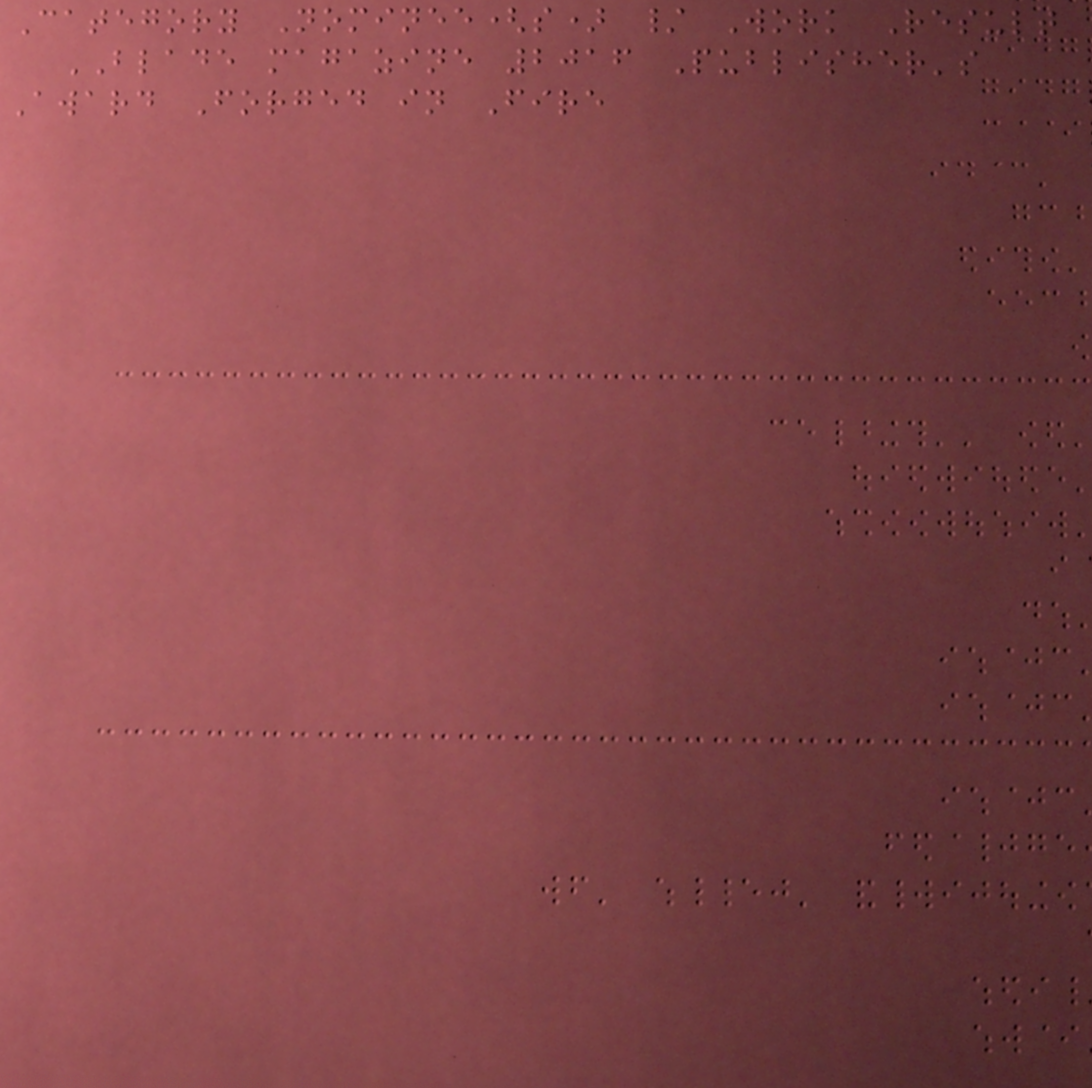Category Nominee(s) / Work Result
BLADE magazine 2016 Publisher's
Award Forged in Fire
